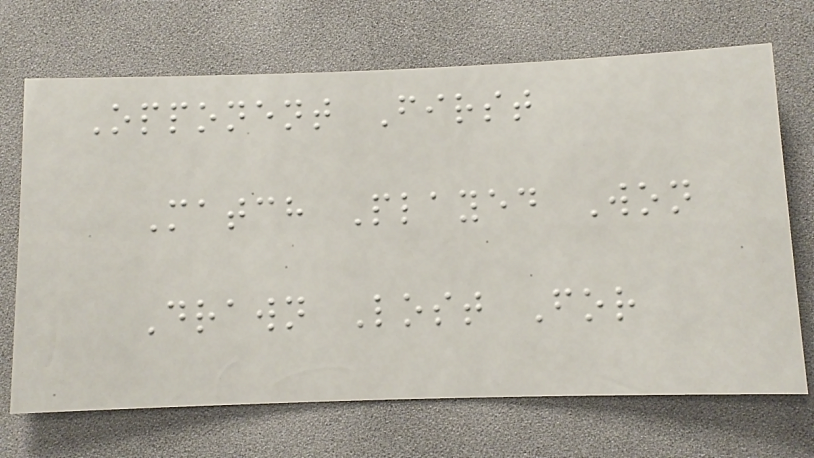Opponent First
Match Played Won
Drawn Lost For
